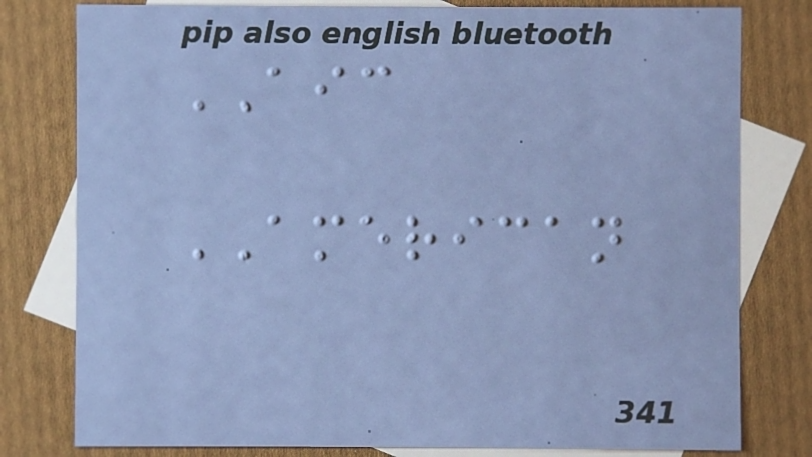AIC
AMERICAN
